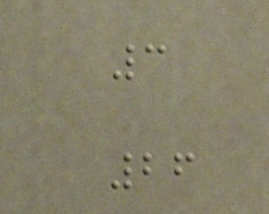3
26
